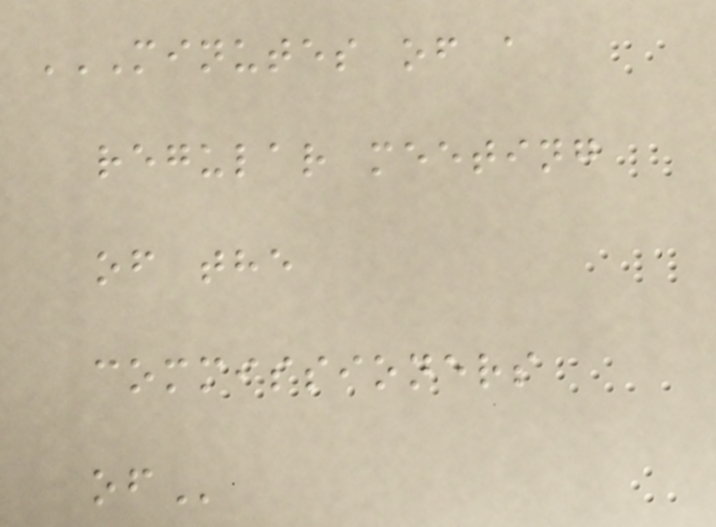MINUTES OF A
REGULAR MEETING
OF THE
COMMISSIONERS
OF
